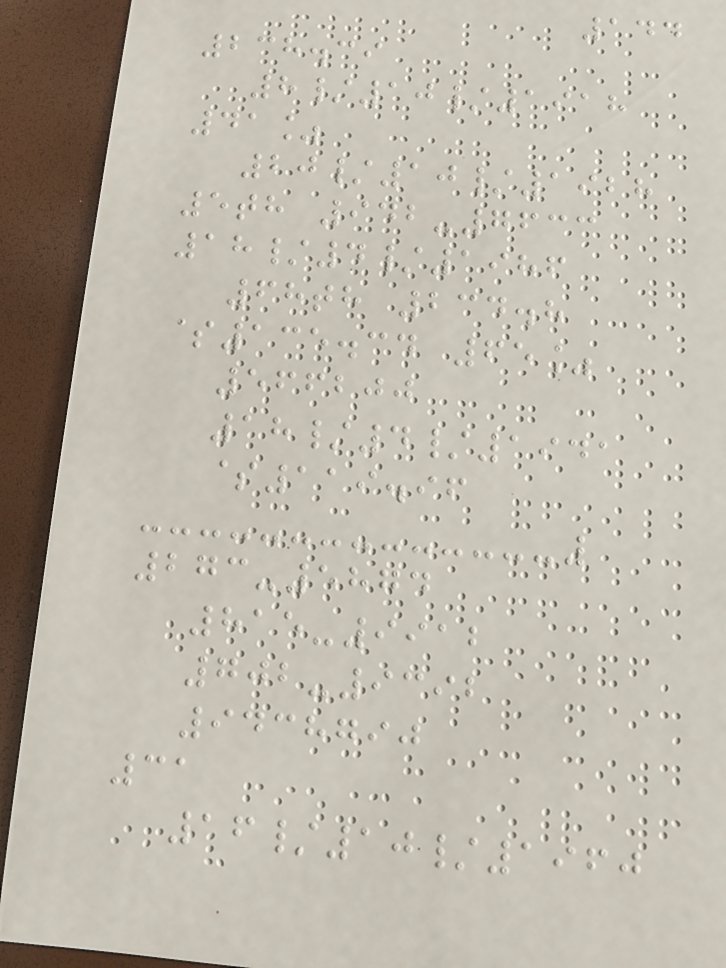144
238.39
8/10/1918
41%
20/10/1928
5th 942-7633
18/4/1986
68th 234.8
$135.34 65%
566200
18/4/1941
$119.96
273-5874
815-9912
702-9392
9438790
31
16/10/1960
